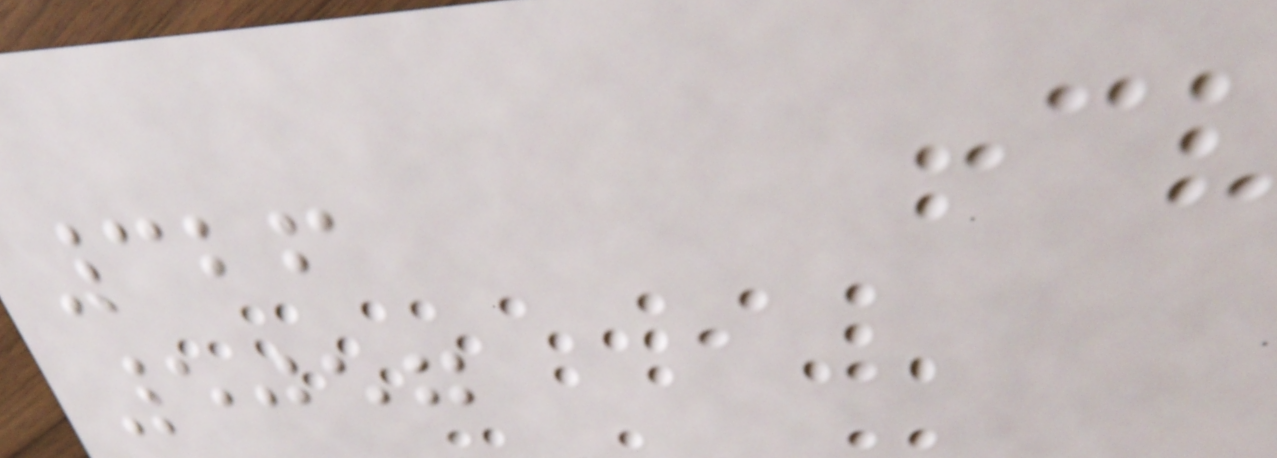326
5057
